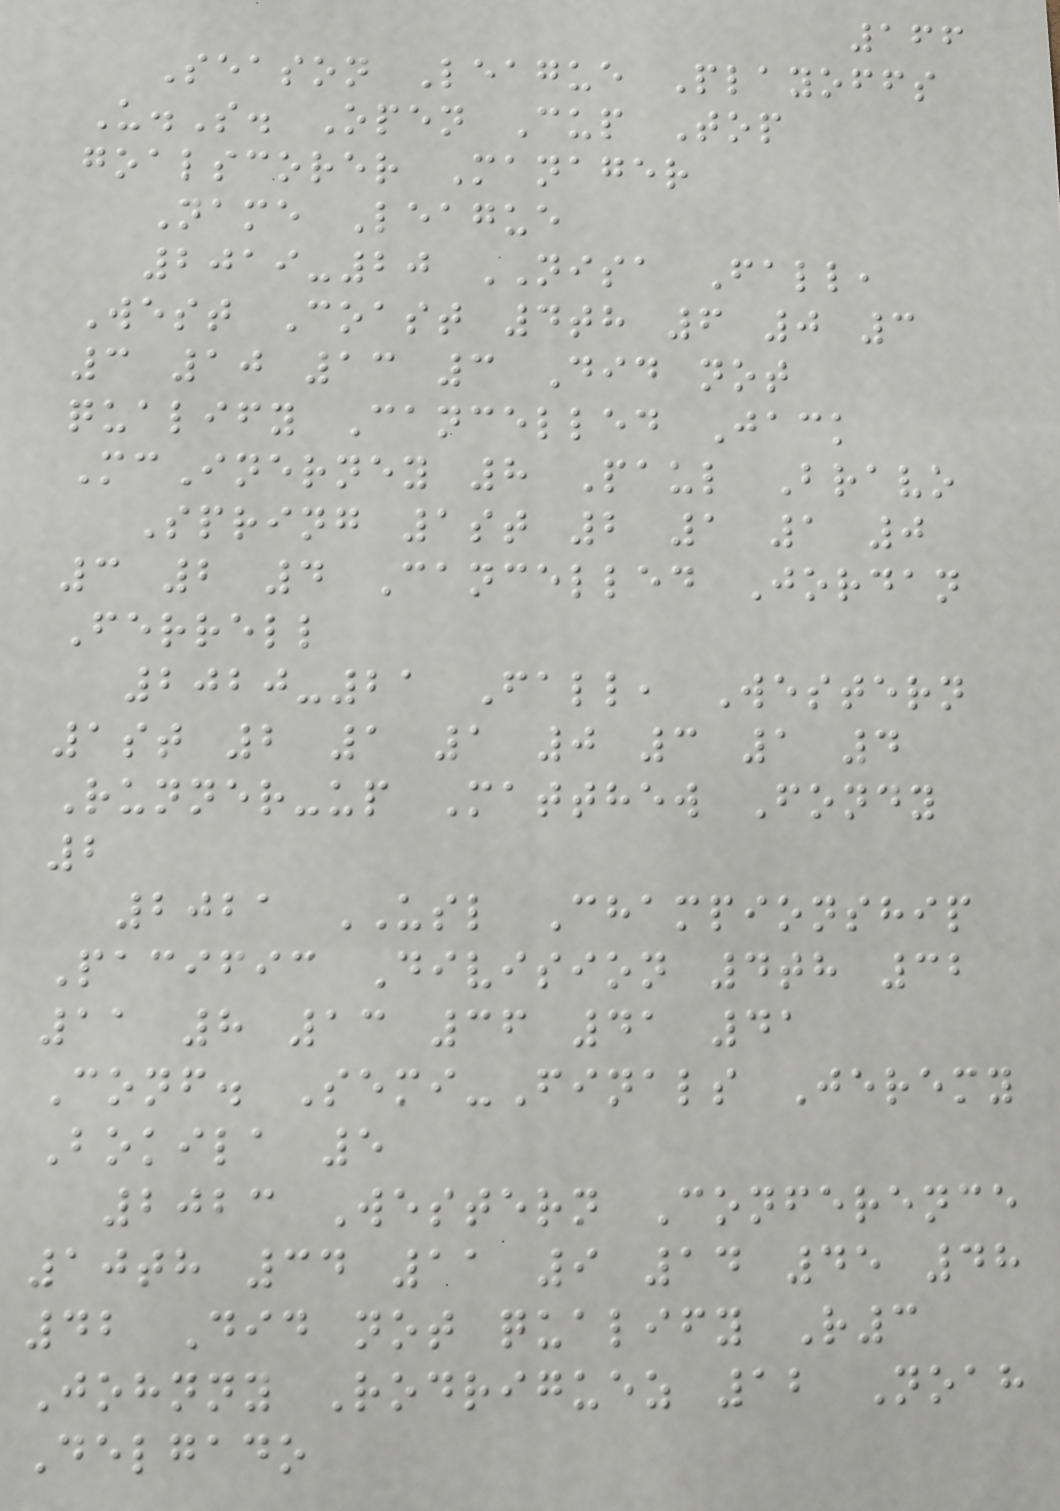166
Season League Playoffs
U.S. Open Cup Top
goalscorer Manager
Name League
2019-20 NISA Fall,
West Coast 4th 6 0 3
3 10 13 3 Did not
qualify Cancelled Jack
McInerney 8 Paul Bravo
Spring 1st 2 1 1 0
3 2 4 Cancelled Jordan
Ferrell
2020-21 Fall, Western
1st 2 1 1 0 3 1 4
Runner-up Matthew Fondy
2
2021 USL Championship
Pacific Division 4th 32
11 8 13 36 41 41
Conf. Semi-Finals Jeremy
Bokila 5
2023 Western Conference
10th 34 11 9 14 45 48
42 Did not qualify R3
Johnny Rodriguez 12 Noah
Delgado
